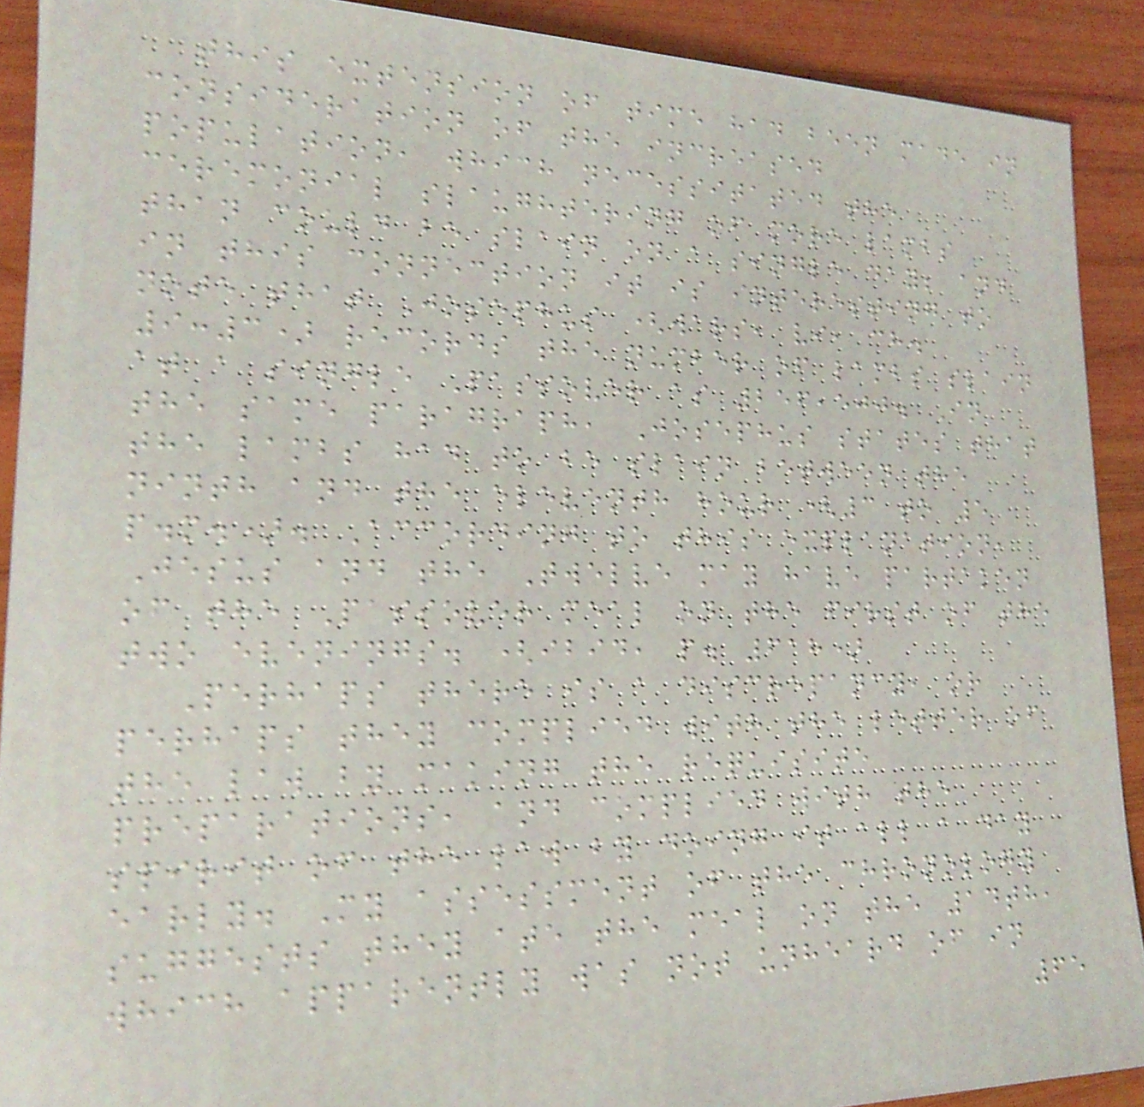this extension of time had been made in
consideration of the increased
population, which necessitated the
ceremonial slaughtering of more lambs
than could be slain on a single day; and
in this connection it is interesting to
note that Josephus (wars, vi, ch.
9:3) records the number of lambs slain
at a single Passover as 256,500. In
the same paragraph, Josephus states that
the lambs had to be slain between the
ninth and the eleventh hour (3 to 5
p.m.). According to this explanation,
Jesus and the Twelve may have partaken
of the Passover meal on the first of the
two evenings. (ibid, p. 618)
Perhaps there is a discrepancy, or
perhaps they complied with the letter of
the law by making the requisite
preparations, and complied with the
spirit of the law by doing it all a day
early. My assessment of the chronology
suggests they ate the meal on the 14th,
which apparently was not unheard of in
65
